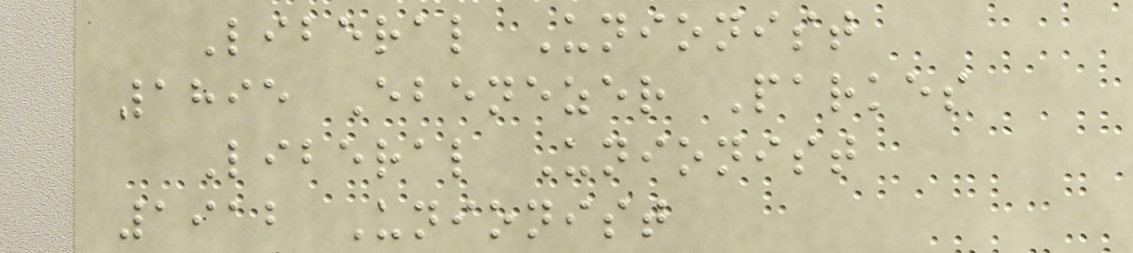Liberal Unionist
1895 Ebenezer Parkes
Liberal Unionist
1912 Unionist
